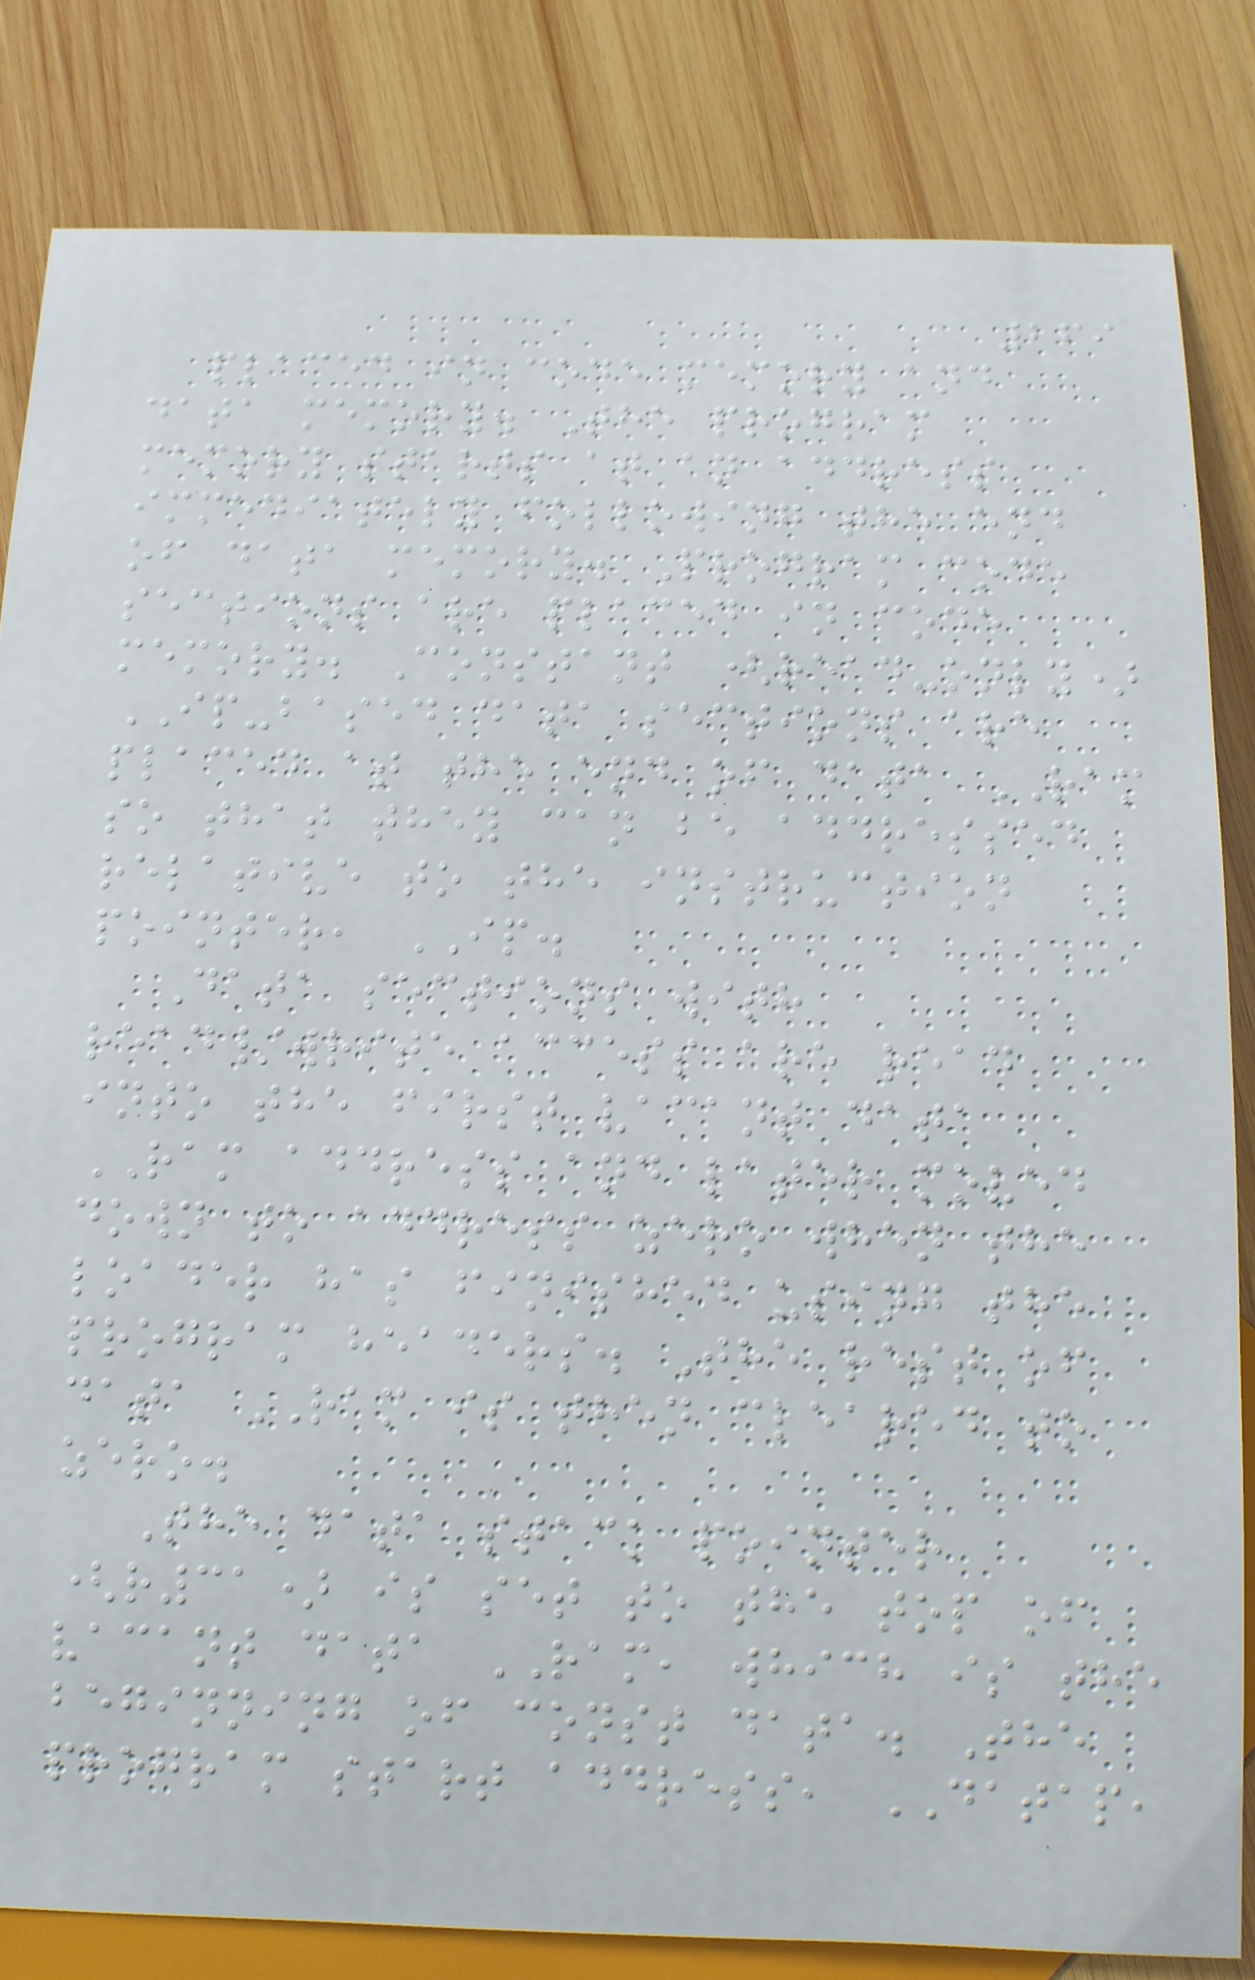269
placed in code memory and
data memory. The program
memory starts at an address
immediately following the end
of data memory. Program code
sections are placed in code
memory. Constant (read-only)
IP-based data sections are
placed at the end of data RAM
so that they can be addressed
relative to the instruction
pointer, IP.
Data sections with
read/write access are read
into the first vacant data
RAM address and later moved
down to address zero when the
loader has finished using the
program headers. The rest of
data RAM is then cleared to
zero.
The data stack pointer
(r31) is set to the top of
vacant data RAM, which is the
beginning of const data. The
program start address, DATAP,
